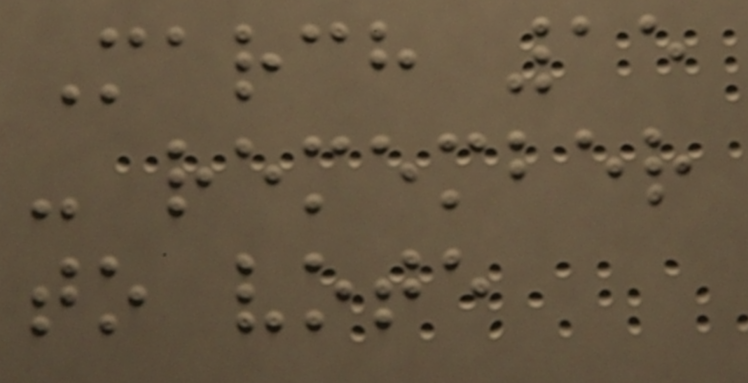March 15
- remember
to vote
